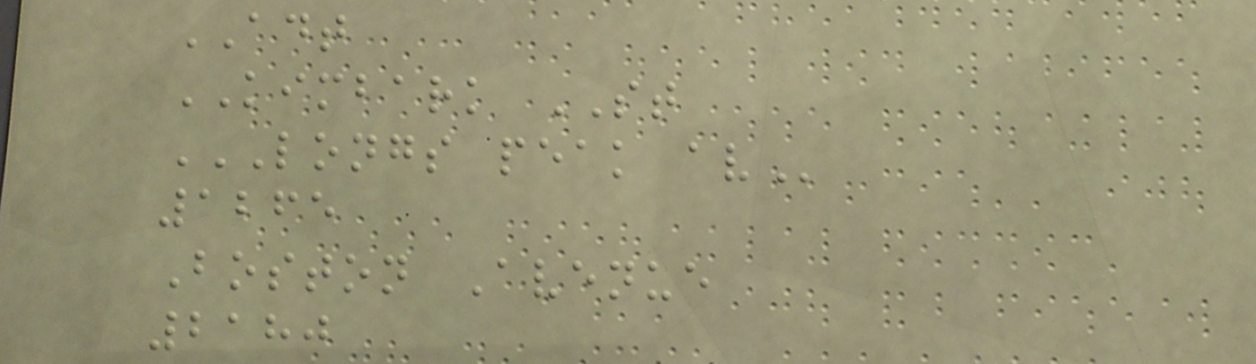ADT
KIMBARK ST
LONGS PEAK AV
1265
Boston Avenue
2180
